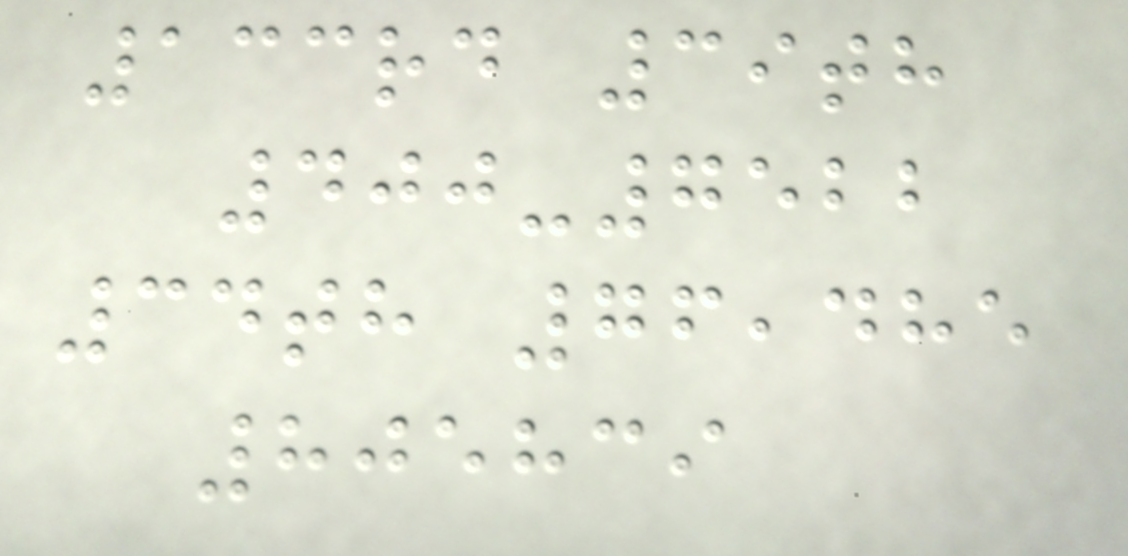133rd 39th
400-7522
34th 76,485
805839
